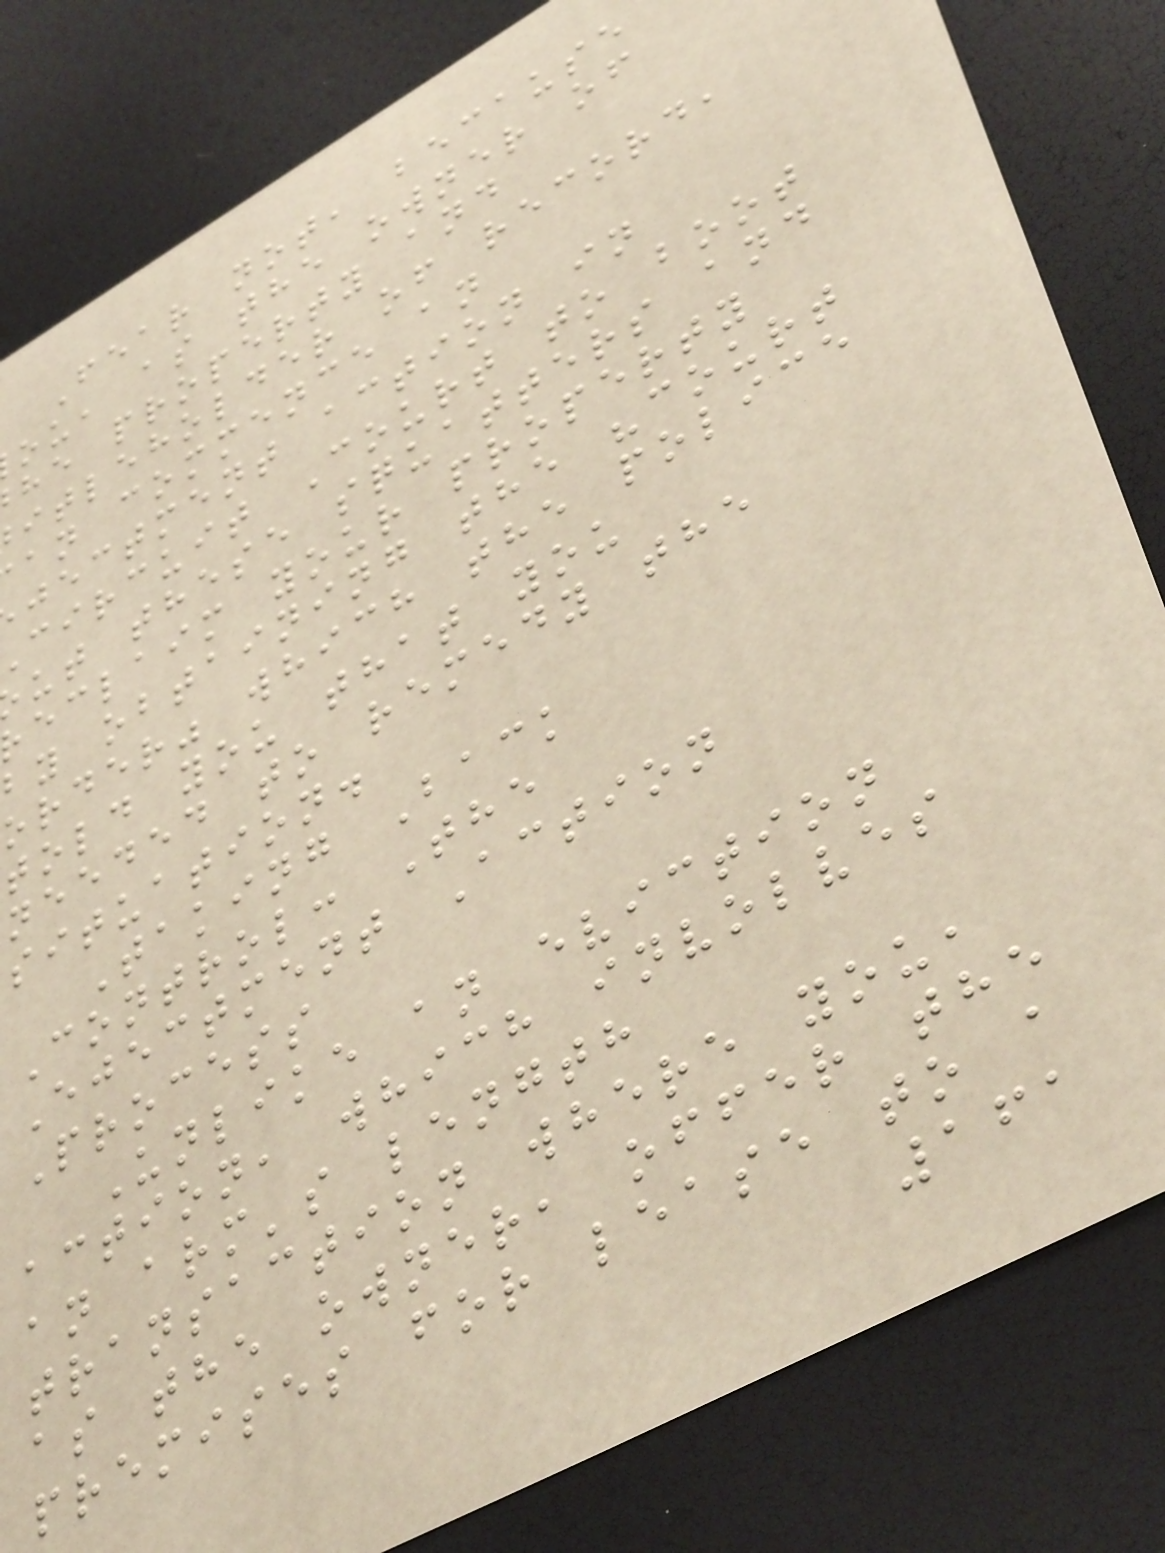Fear not, because
ou, as the owner of
he property and
itleholder of record,
an commence an
jectment action in
circuit Court to boot
ut these squatters and
eclaim your property
by obtaining the "court
order" which the police
told you that you
needed to remedy the
situation.
Taking Back
Control: The
Ejectment Action
Process
Unlike an eviction
action, which involves
an arm's length
transaction where you,
as the owner, offer the
premises for lease to a
161
